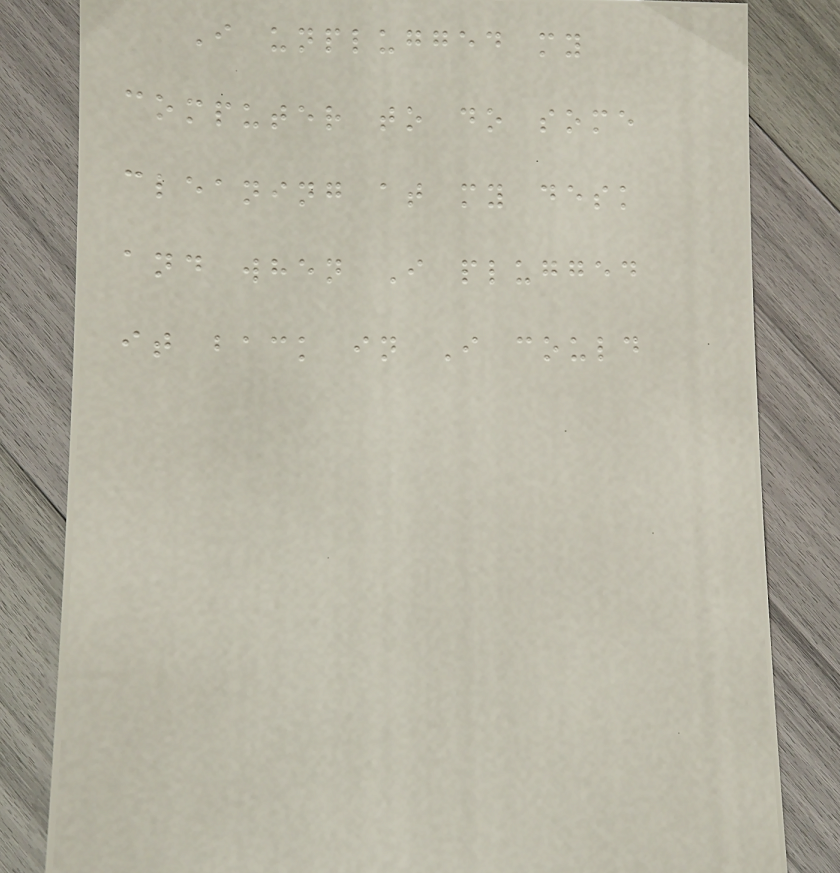I unplugged my
computer to do some
cleaning at my desk
and when I plugged
it back in I could
